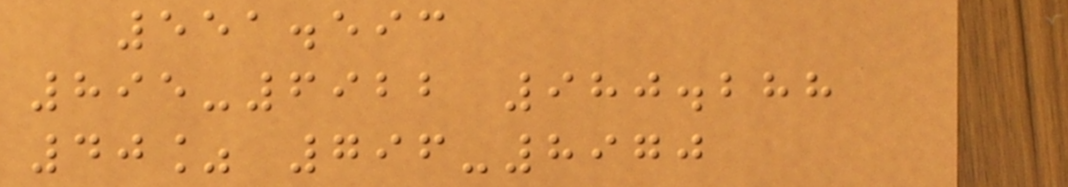551.593
895-6922 980.288
40% 796-8970
